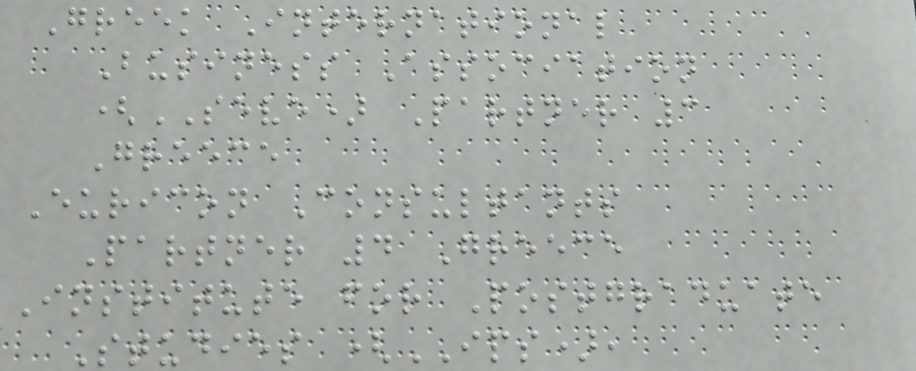Greek International
Business Association
(SEVE) Partner 3
Greece
Euricon Consultants
Partner 4 Greece
Institute for Postgraduate
Studies (IPS),
